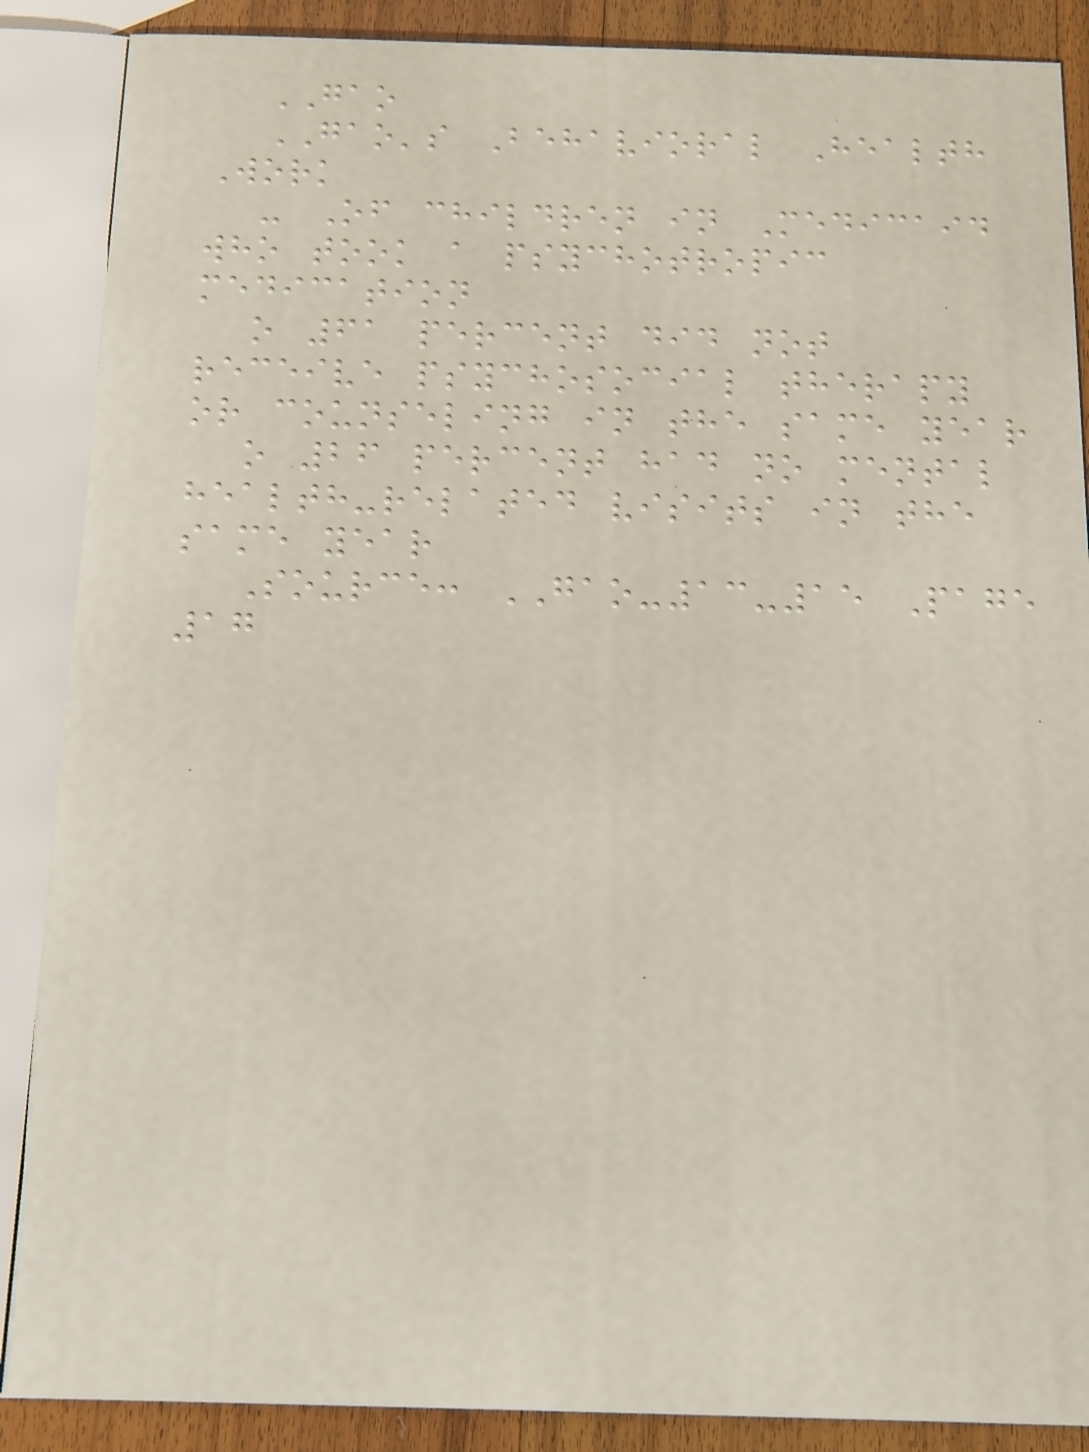GAO
GAO's Behavioral Health
Work
- Of children in Medicaid
who took a psychotropic
medication
o 61 percent did not
receive psychosocial therapy
or counseling in the same year
o 26 percent had no mental
health-related visits in the
same year
Source: GAO-13-15 Page
17
